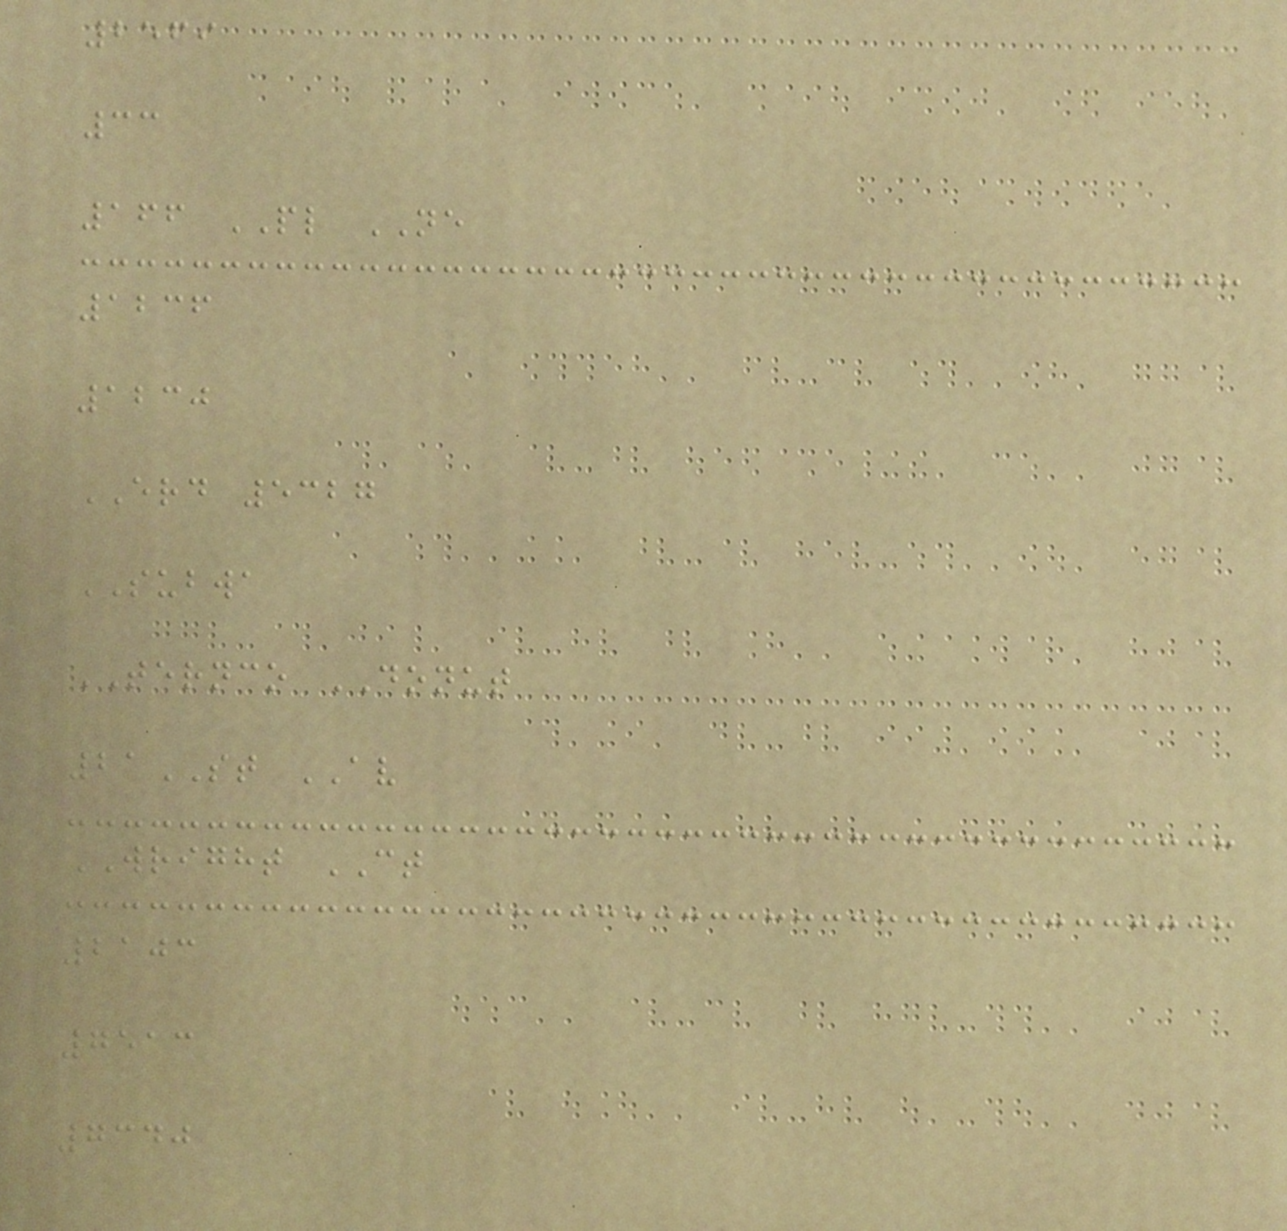2569
33
166 PL NE
1236
1230
ERD 5327
SUBWA
TERNCO DONUT
21ST AV
WRIGHT CT
2103
7513
7340
